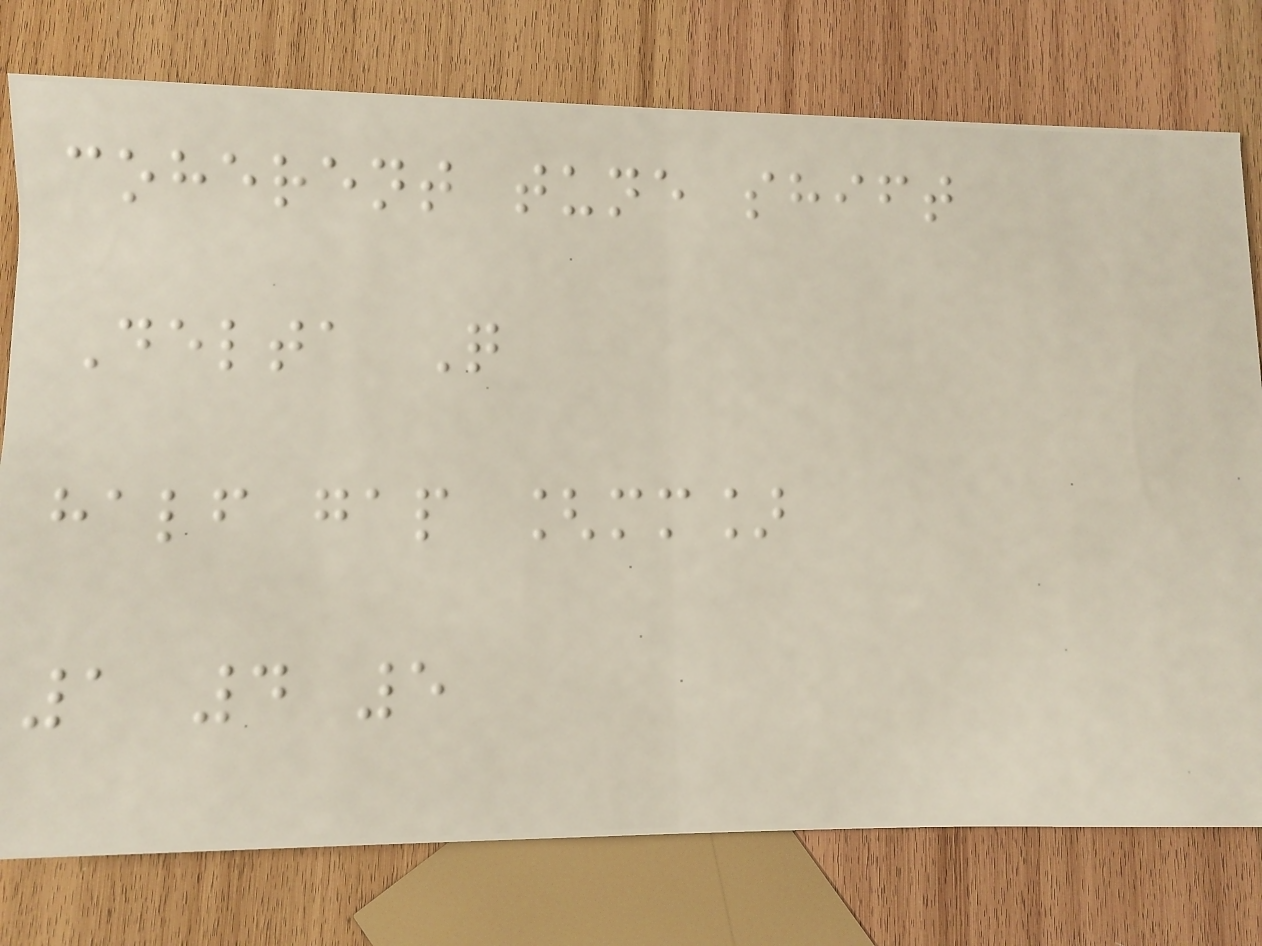coherent tune shift
Delta Q
half gap [mm]
1 4 5
